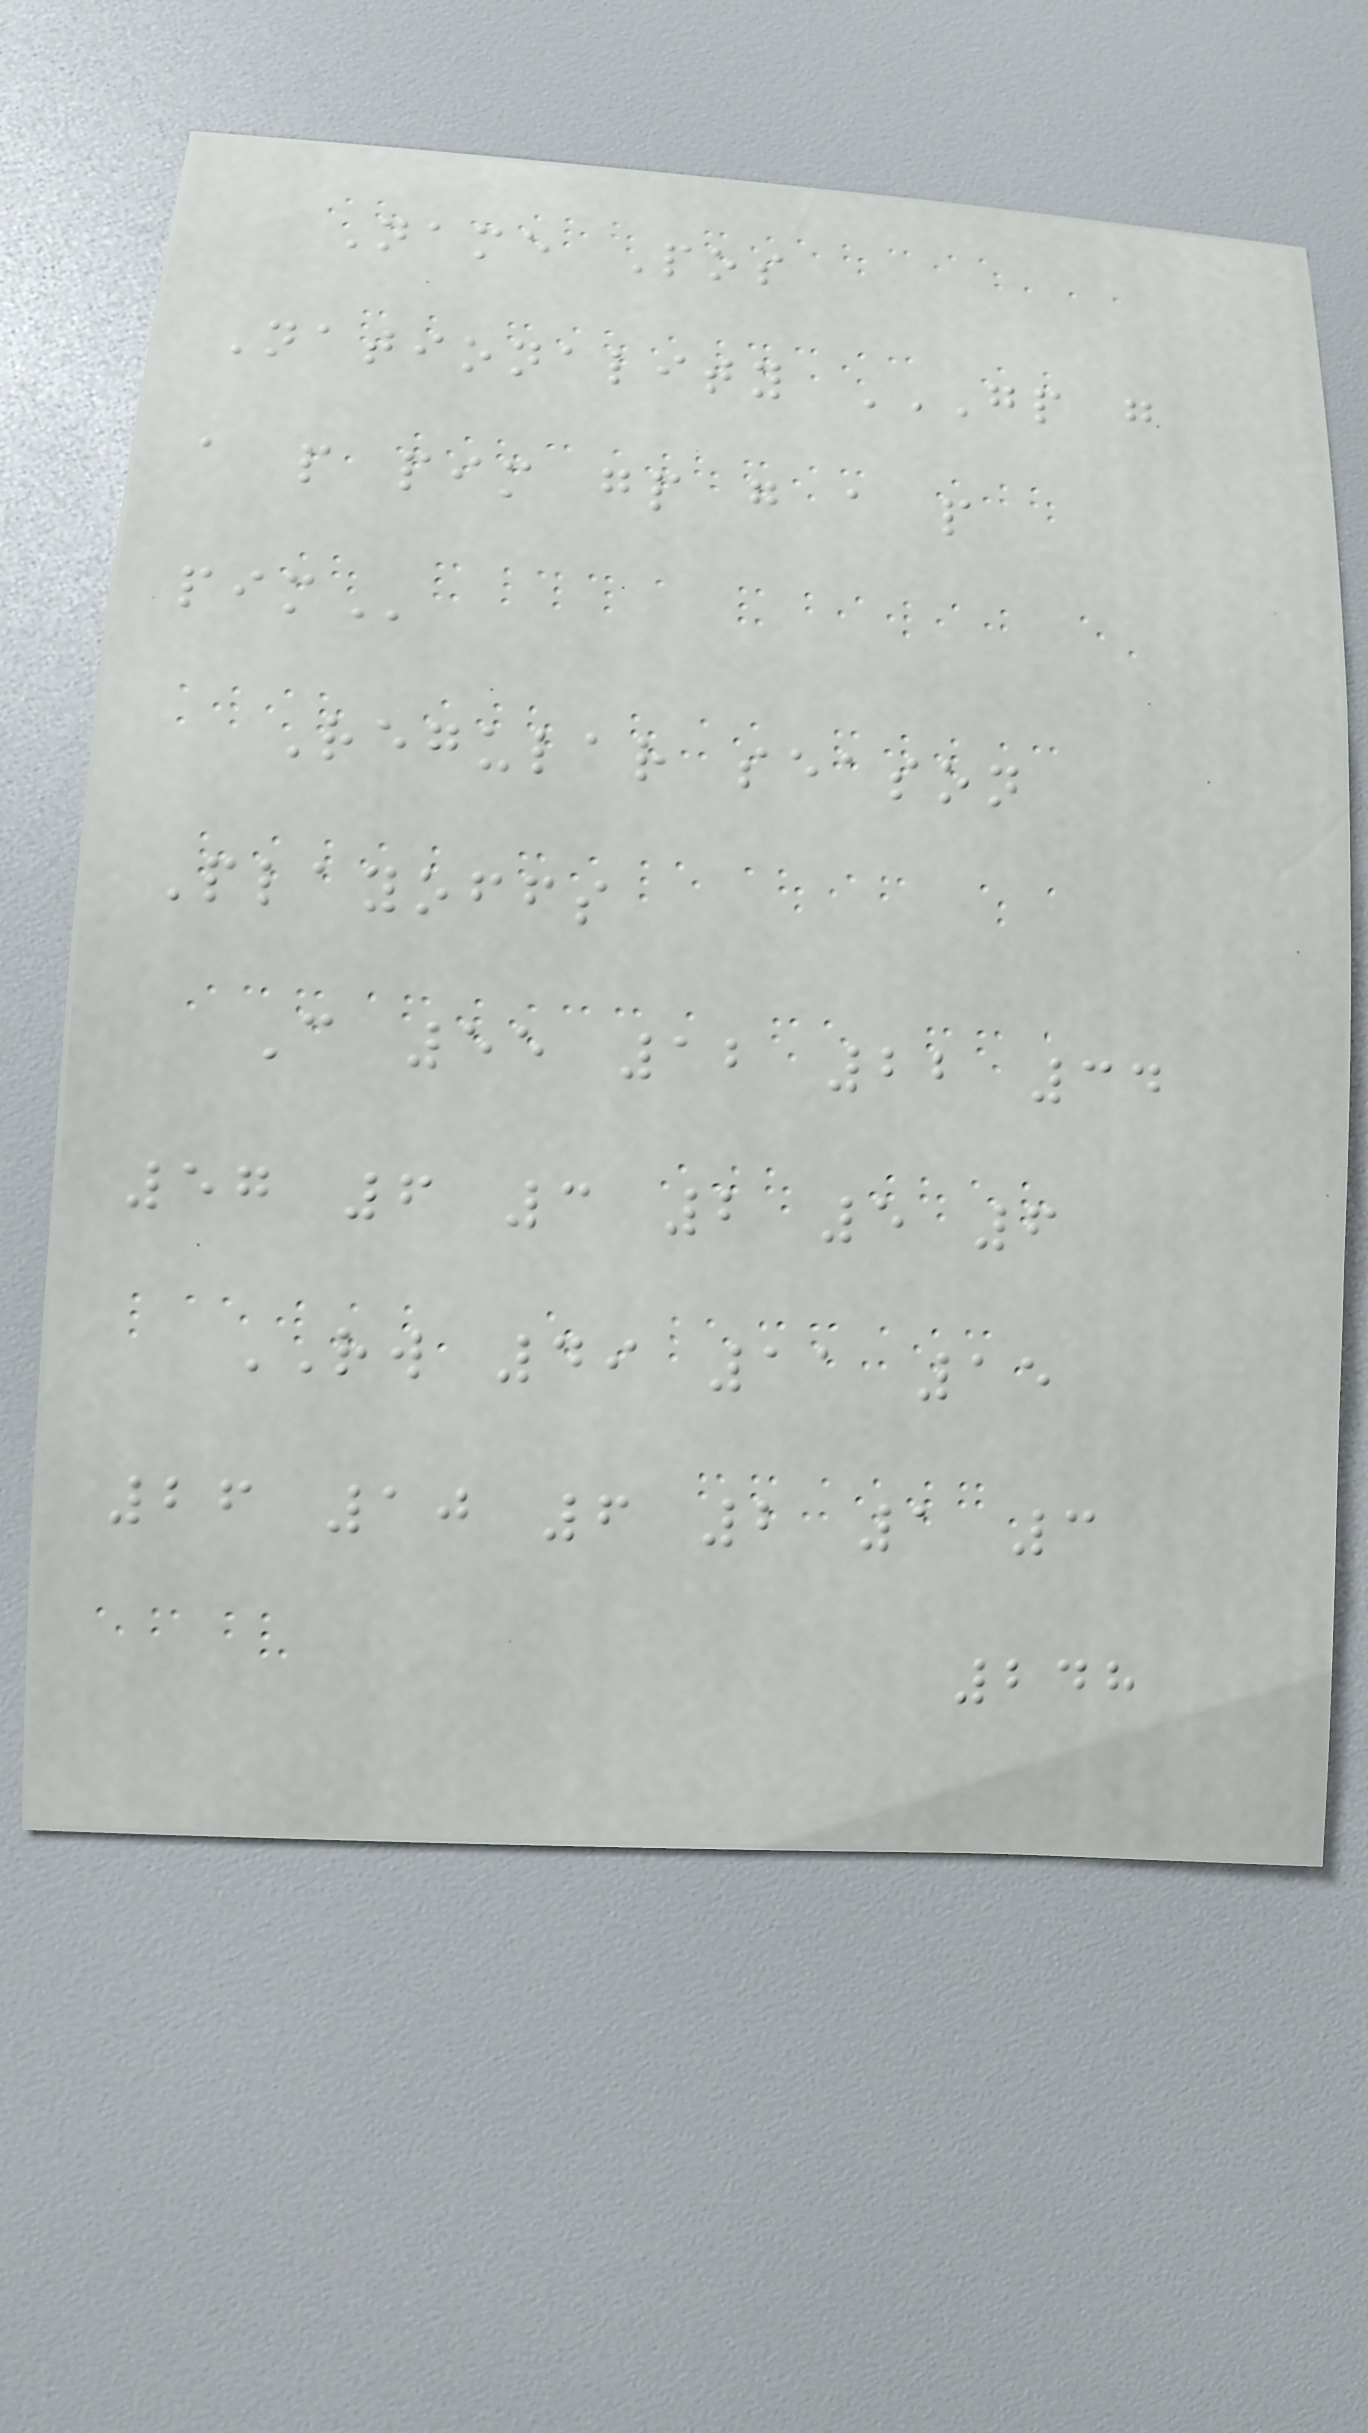Name Pos
Nationality GP G
A P PIM GP G A P
PIM
Regular season
Playoffs
C 55 12 22 34
57 6 3 2 5 6
RW 49 11 15
26 10 6 2 1 3
248
